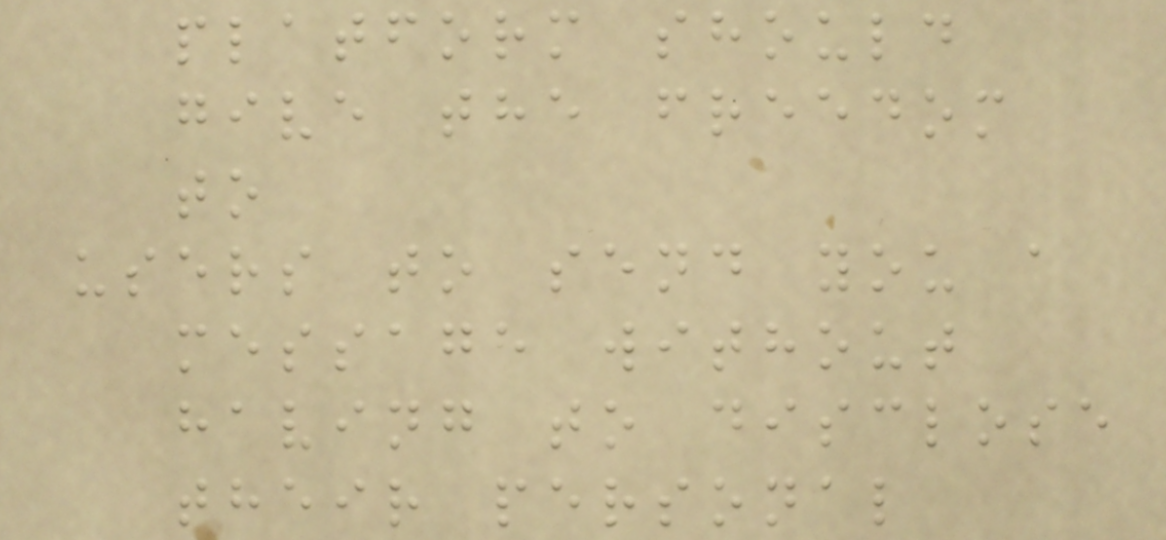platform should
give the freedom
to
users to send you a
message without
having to disclose
their personal
